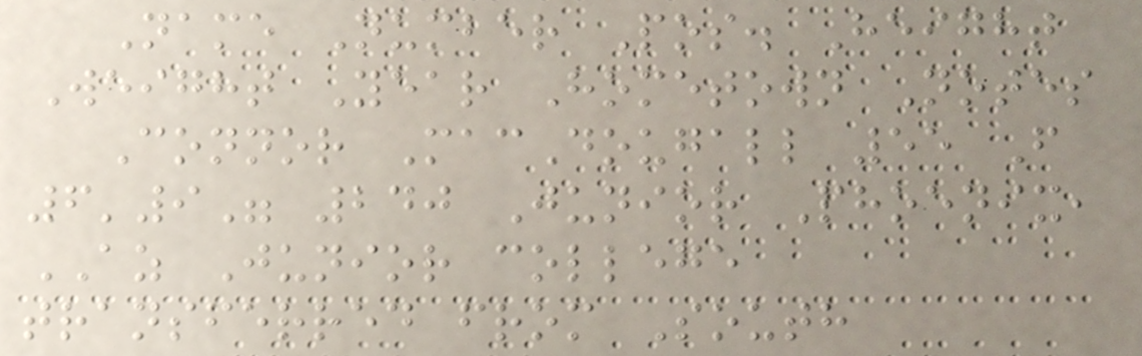Name Number Pos. Height
Weight Year Hometown Notes
Connor MacDougall 55 F
6'9" 240 Junior Phoenix,
AZ Junior college
transferred from South
